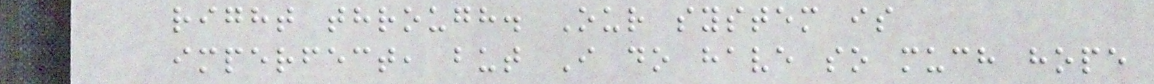right through. Our system is
imperfect, but I do have so much hope
